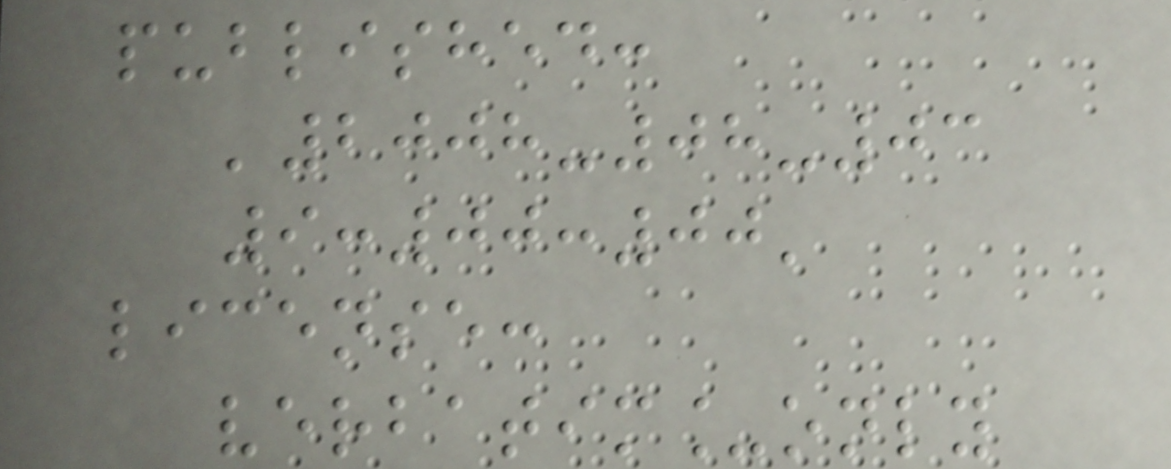published:
'2008-08-03
9:00:00'
license:
verbatim_only
